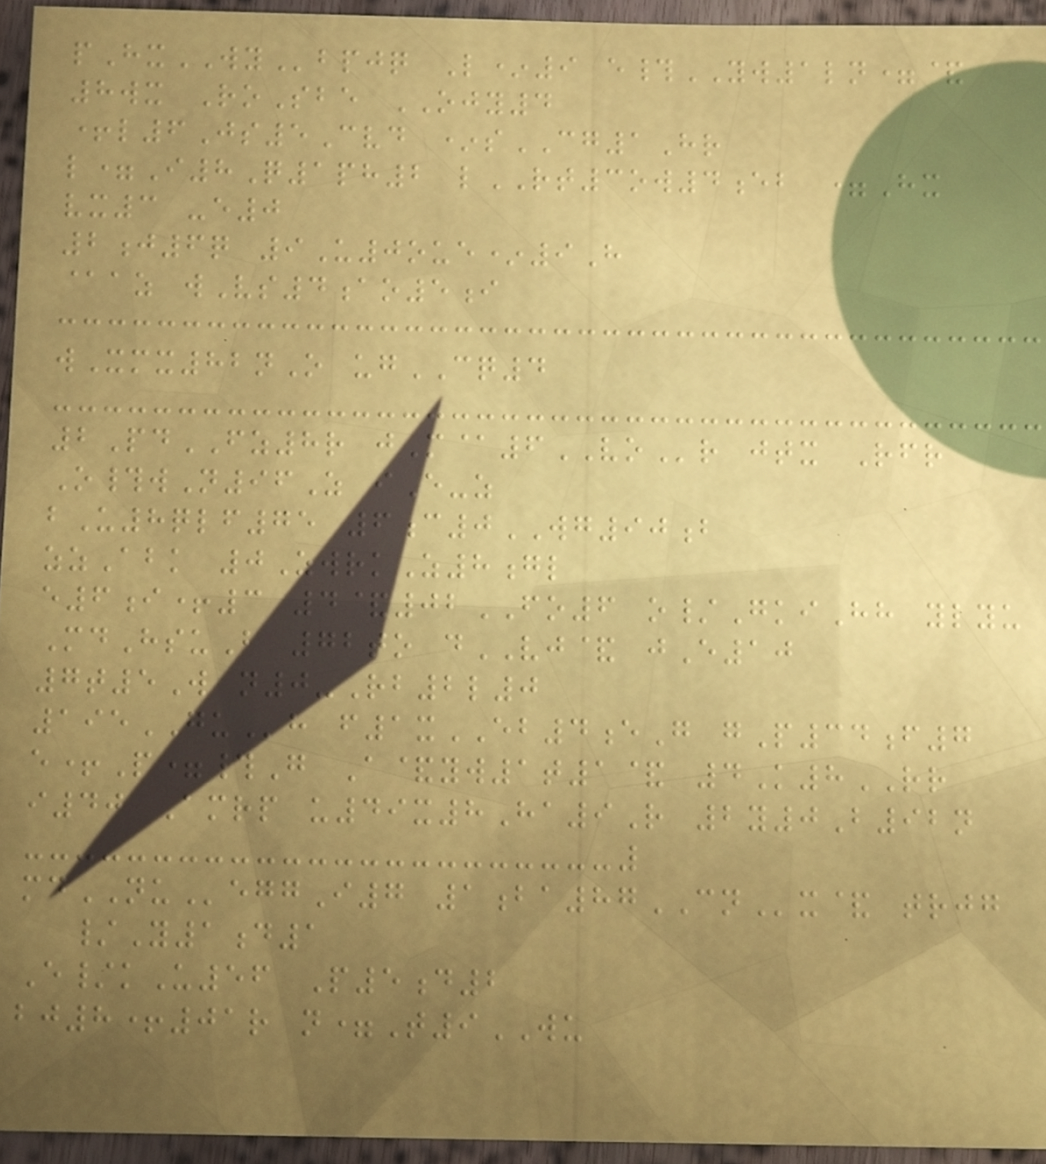pHxWYbpjq L*9 e#YW1ln=&
8wx RoSbe OJY4
+l6Js5Cvd *sCG1Hr
l=I8Q1ph2 lRT3ow4eb =Hx
vx3 -e0
2j6q 9U0oue*9H
@az wVs4ao5i
wXmx82nO ugCQ4
2PdFZ8r jM@6VOr jtx Rfr
O#wN96Z iE-z
bU8qlf75 6c0WG90b
zzAbk 0ZwrkZ8gl
e6i+3 4&02FO6 o/GkiHh ylyu
MdHsuB 72to dVJ& jE10
7t5W n0-Rb2l0
195GUh f1xEB4eG gP34f7
e+P=#G A&yw1t1& 4K8RR
i40 Amrp u49x8Ha9R 2y0B92n
mdNUeggI7 1ba87CNx& trjg
/Y1d1
E/kU56 P5d2
bj8+01r n=T9WU
